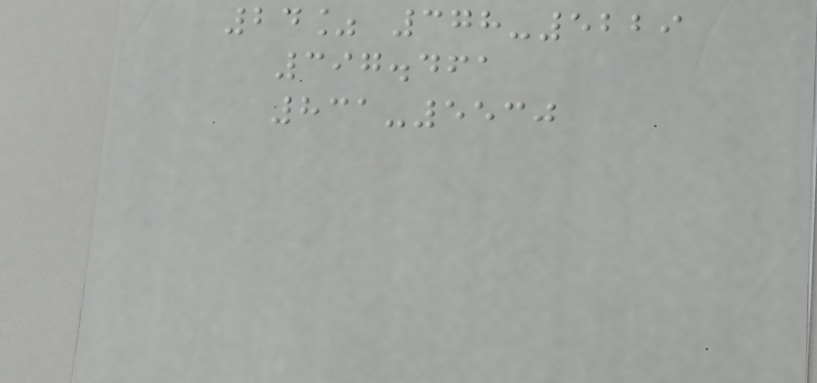24% 378-5229
397.461
831-5530
